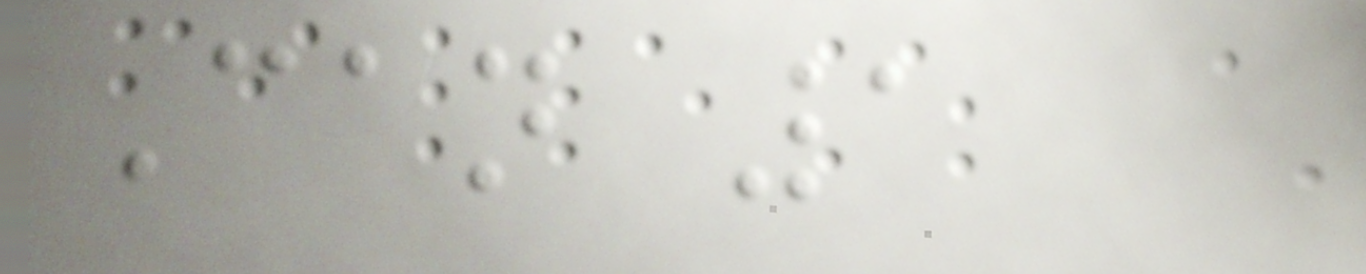Can 1
